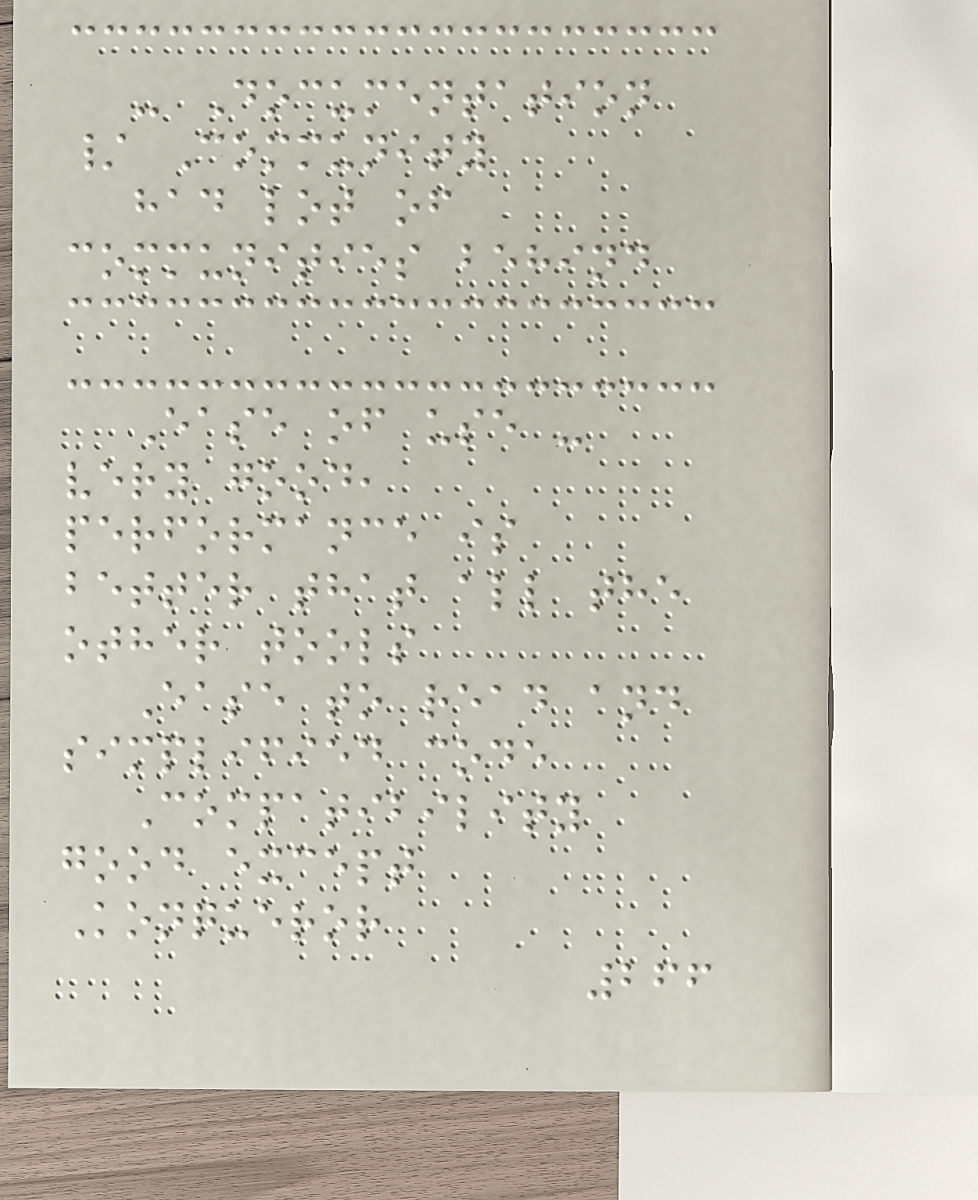- Documentation
/ Community
had lot of
communities behind
Ease of use -
very good,
performance is
better that all the
other tools
Ease to read and
simplified code
Compatibility
good except
Konqueror
266
